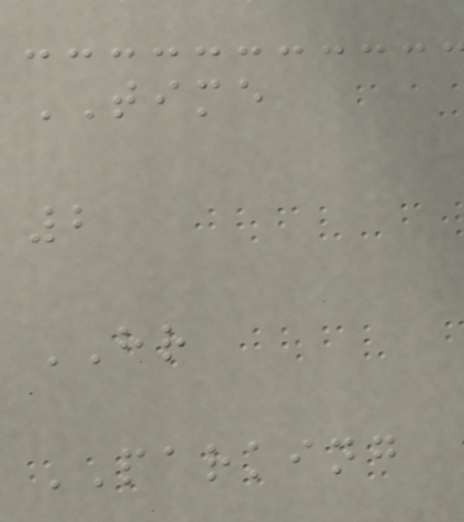TIME
2
HR
PARKING
